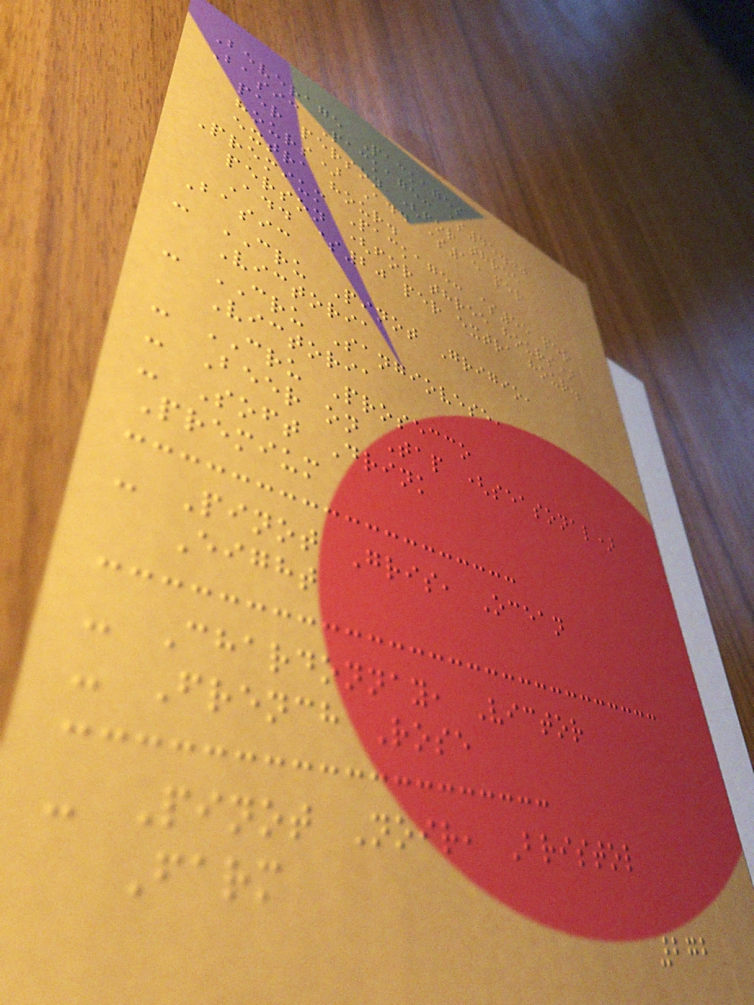Beverage Packages
Basic Package: $45.00
per person (for three
hours) Add $15 per
extra hour.
Premium Package: $55 per
person (for three hours)
Add $20 per extra hour.
Basic
- CRU Pinot Grigio,
Victoria
- CRU Sangiovese,
Victoria
- CRU Prosecco
- Beer on Tap (seasonal)
- Soft Drink
Premium
- Pinot Gris, Ocean
Eight
- Chardonnay, Victor
- French Rose
- Pinot Noir, Bristol
Farm
272
